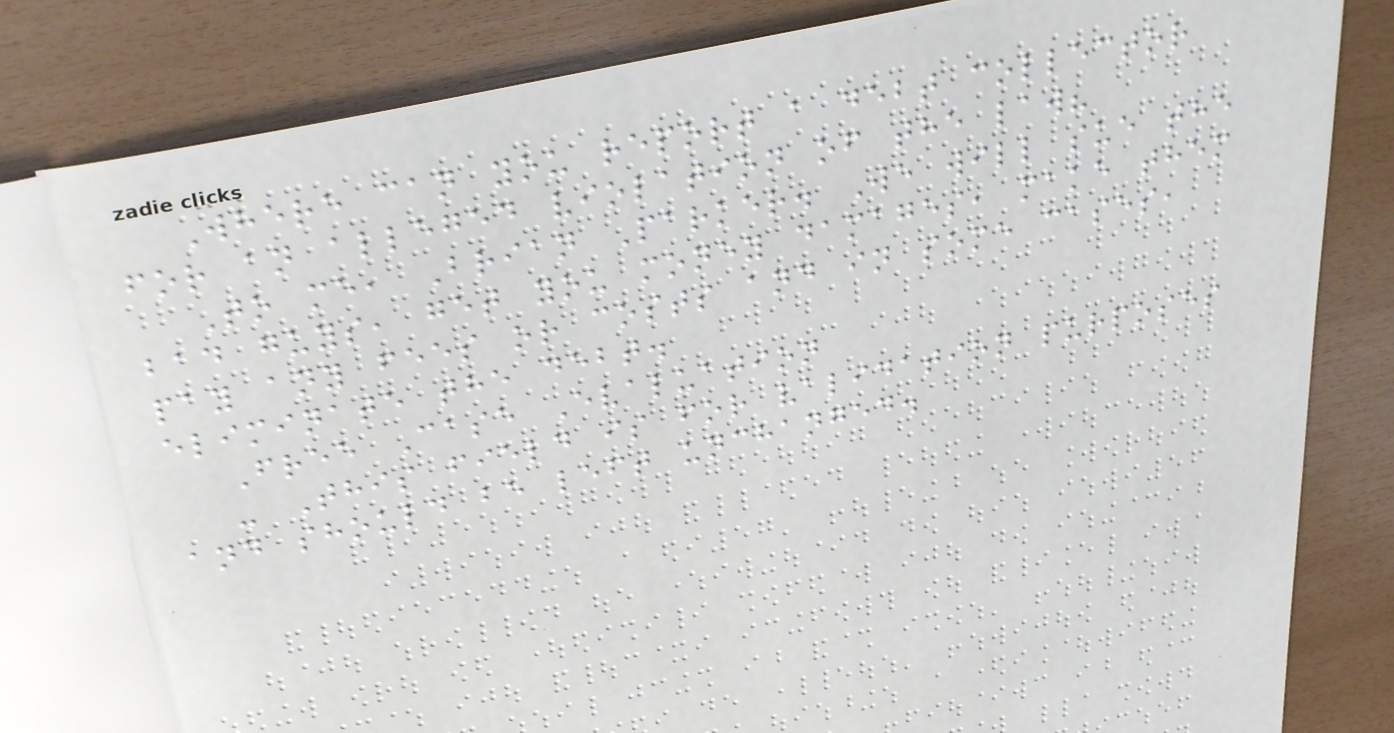Where can you report a debt collector
for an alleged violation of the law?
To me, Brian Parker. We will sue the
bad guys, get you money damages, make them
pay any fees or costs and in some cases,
eliminate the debt.
Free Case Evaluation
- This field is for validation purposes
and should be left unchanged.
